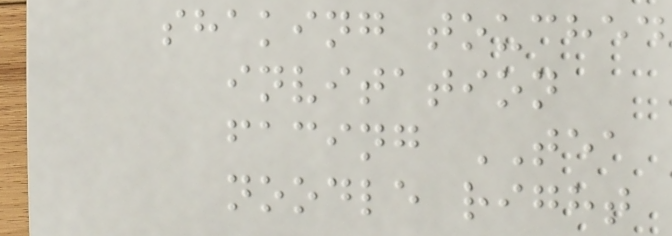shaking touched
invitation
facing TEA
noodle right
